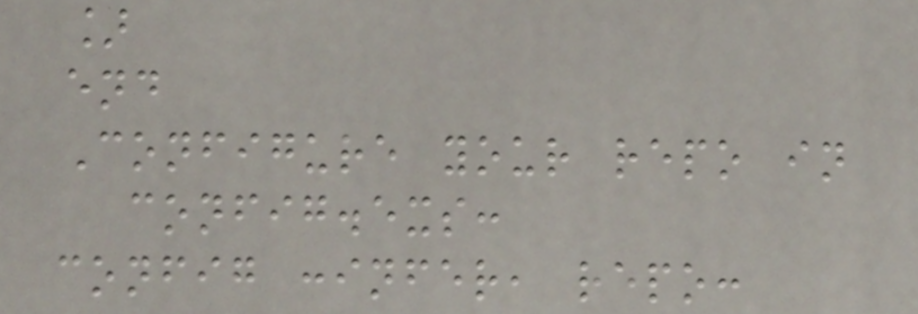]
end
Configure your repo in
config.exs:
config :infer, repo:
